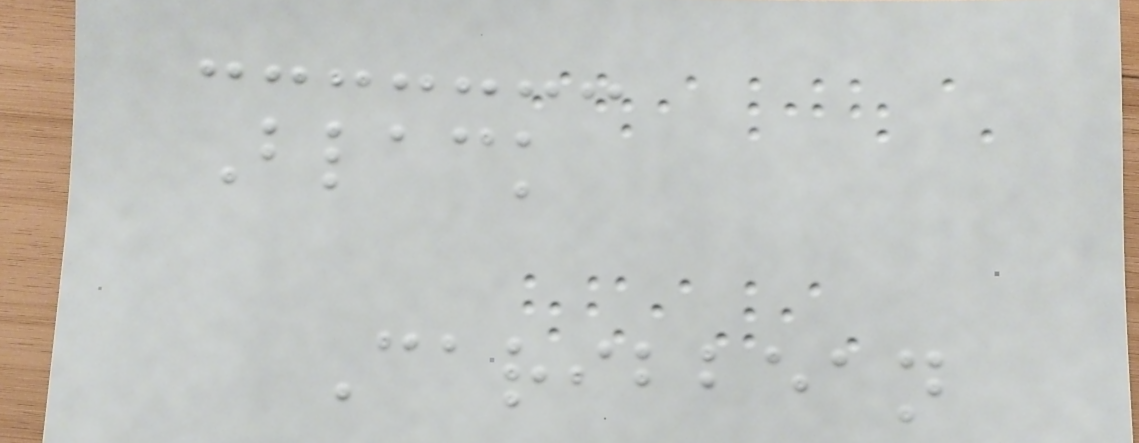Black
Caribbean
